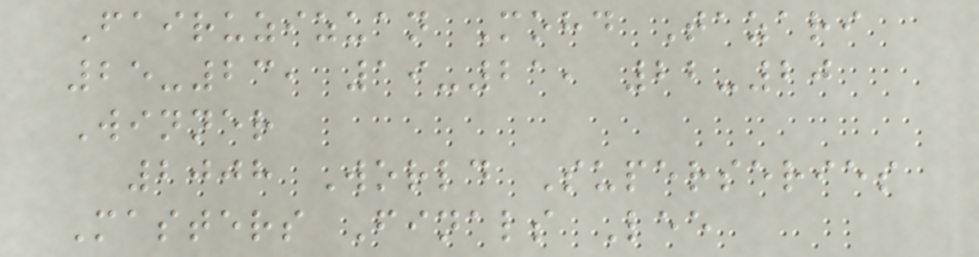Fairuzizuan Mohd Tazari
25-23, 19-21, 22-20
Winner
2008 World Superseries
Masters Finals Lee
